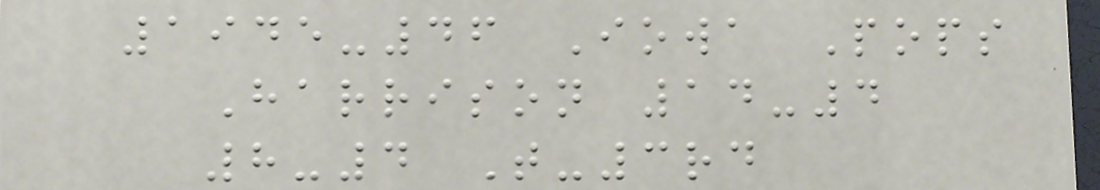1945-46 Iowa Pops
Harrison 14-4
8-4 T-3rd
